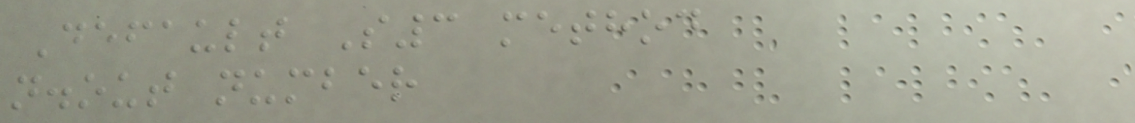Default S3 method
n.out number
